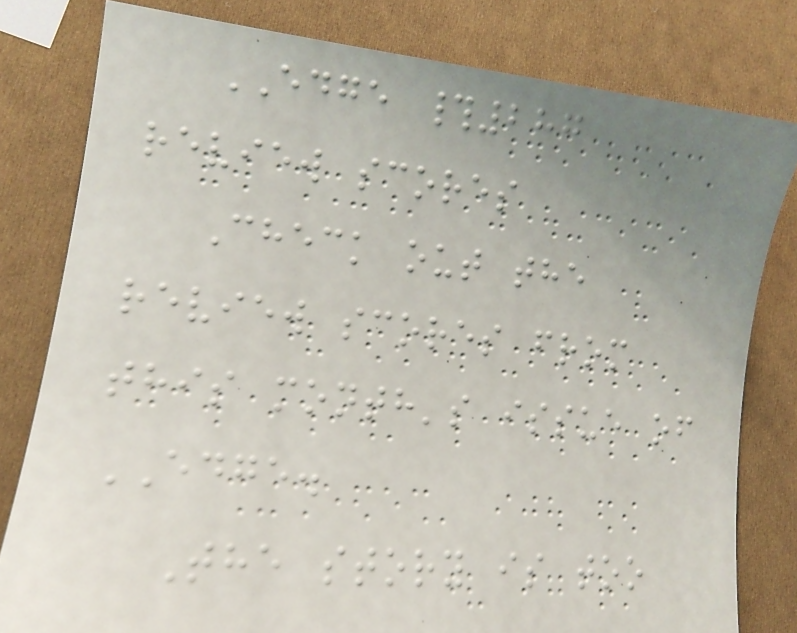EDGE #287
review scores
Check out the
review scores from
this month's issue of
EDGE.
The story is too
